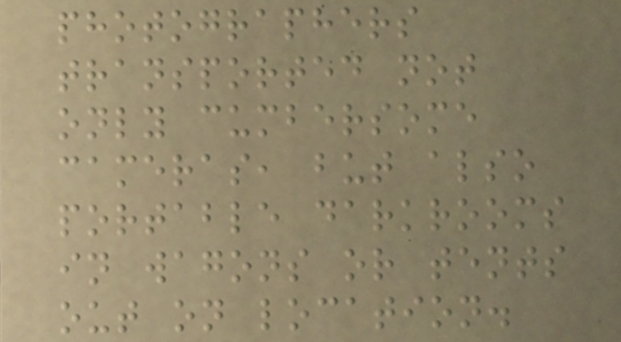photographers
transported not
only cumbersome
cameras, but also
portable darkrooms
in wagons or tents
out on location.
